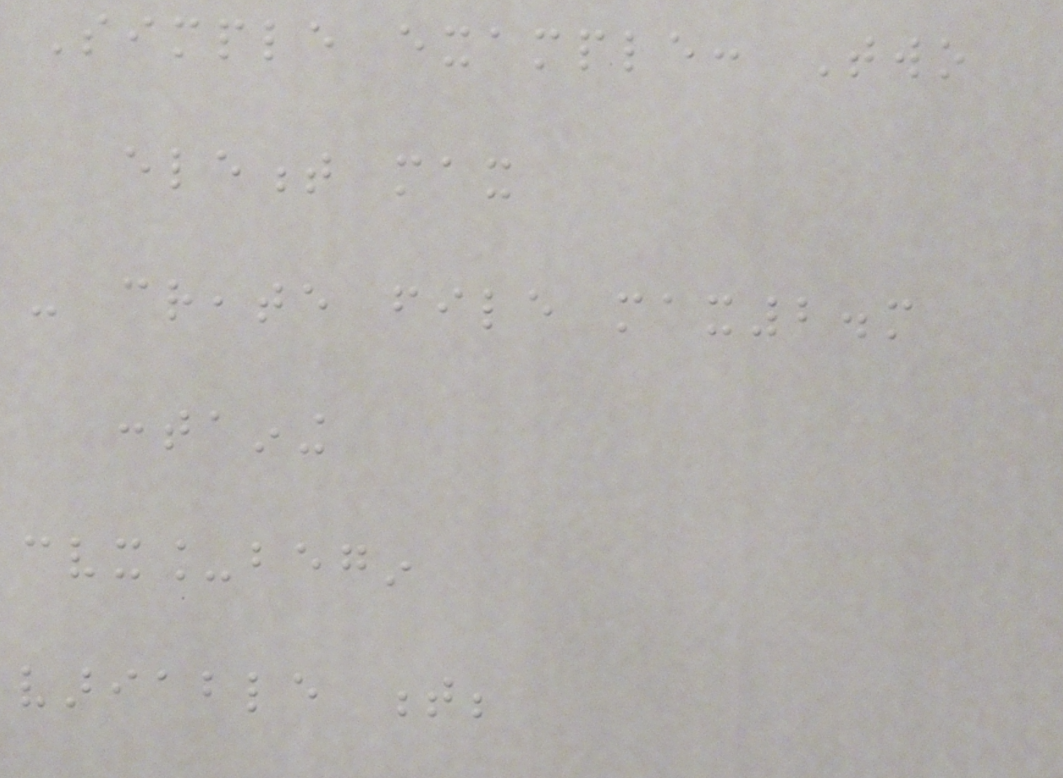Simple example: Two
element max
- create file max2.m
containing
cvx_begin
variable t;
